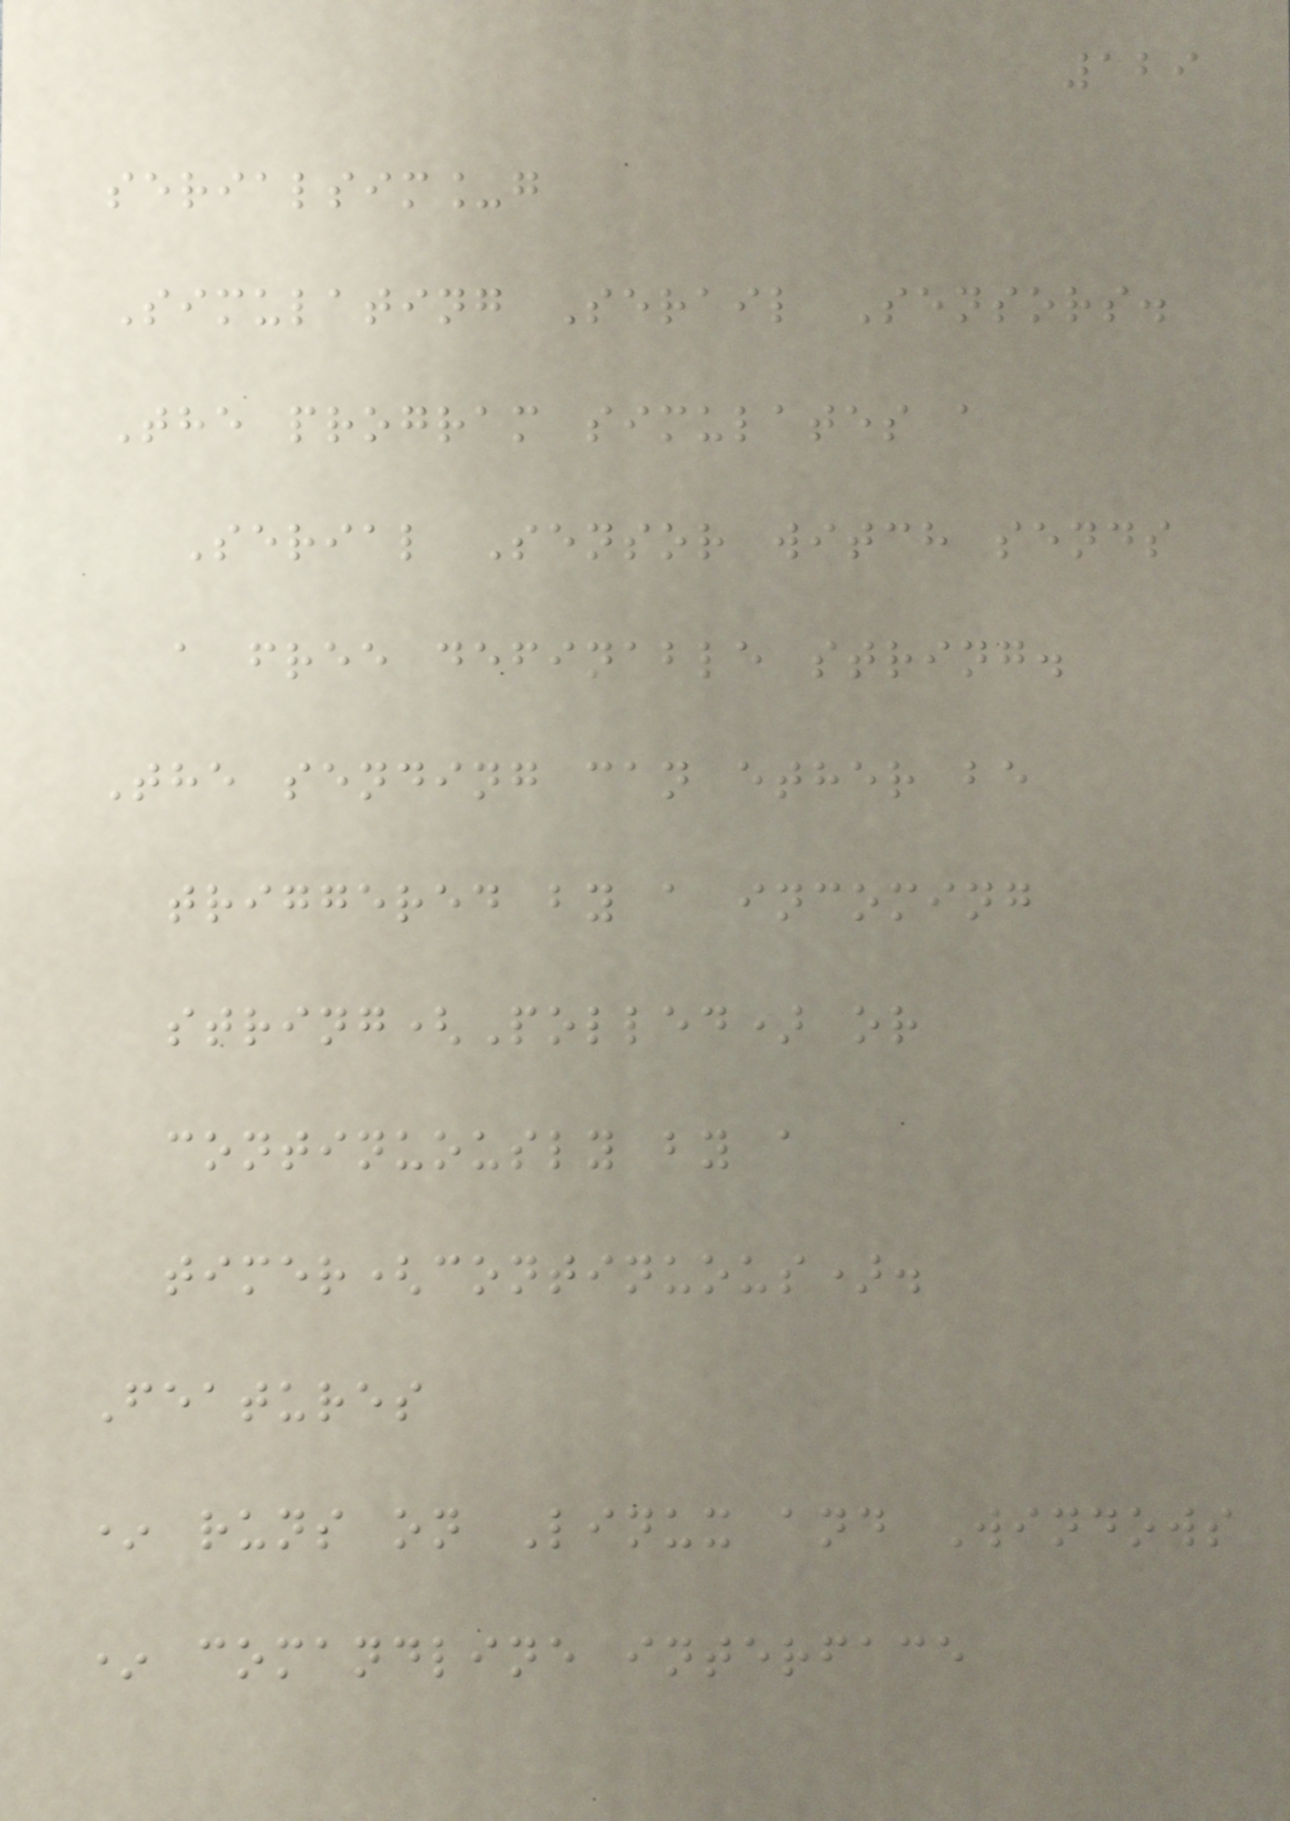129
serialsim_g
Simulating Serail Sensors.
The program simulates a
Serial Sensor witch sends
a free definable string.
The sending can ether be
triggered by a incoming
string(Polled) or
continuously by a
timer(continuous).
Features
* runs on Linux and Windows
* comandline interface
